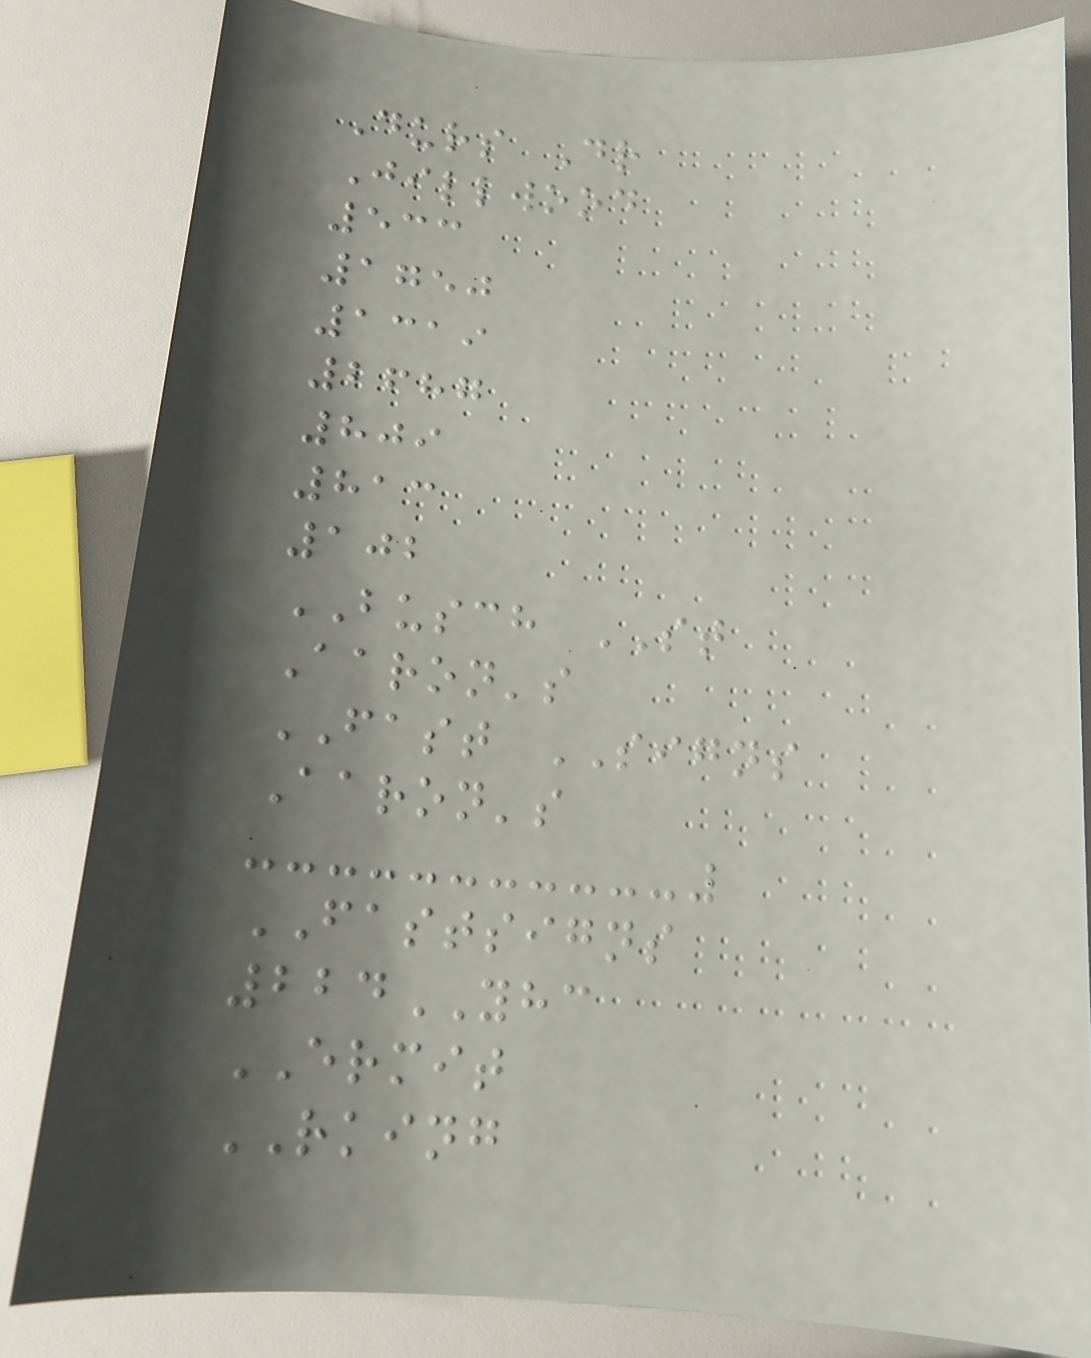Durs Dr
Jillwood
533
1750
1319
2687
809
813
102
BUSCH ST
Aaron's
FAST SIGNS
Aaron's
FASTSIGNS
224YHC
ERMIT
RKING
